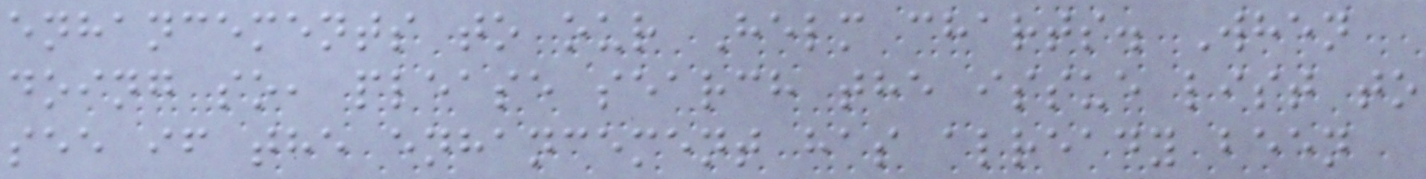enhancements to our Helm charts. When
doing so, please search the issue list to
see if the enhancement has already been
